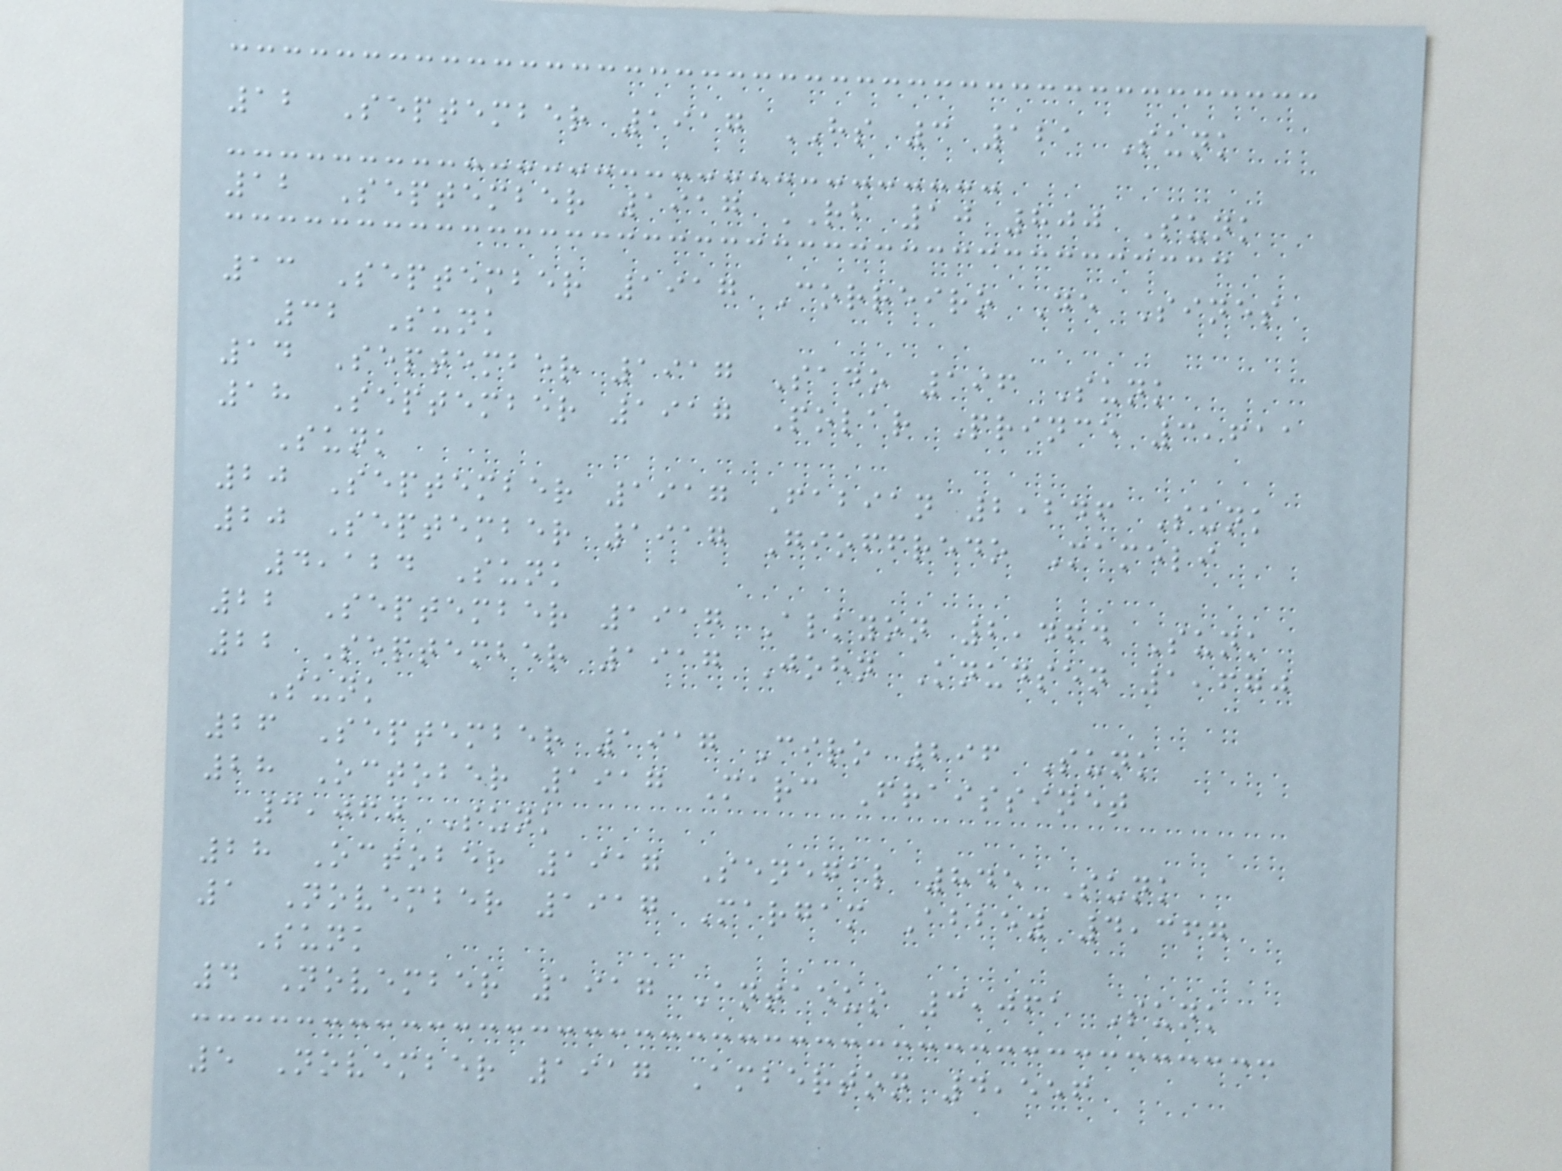12 September 1917 HS 3 121 Sunk
12 September 1917 RB 10 800 Sunk
13 September 1917 Correiro De Sines
32 Sunk
14 September 1917 Sado 196 Sunk
18 September 1917 Polar Prince 3,611
Sunk
20 September 1917 Fabian 2,246 Sunk
20 September 1917 Gioffredo Mameli
4,124 Sunk
22 September 1917 Alkyon 2,464 Sunk
22 September 1917 John Knudsen 1,670
Sunk
26 September 1917 Ciro 296 Sunk
28 October 1917 Marc Fraissinet
3,060 Sunk
28 October 1917 Senegal 845 Sunk
1 November 1917 Margam Abbey 4,367
Sunk
4 November 1917 Antaeus 3,061 Sunk
5 November 1917 Amberton 4,556
